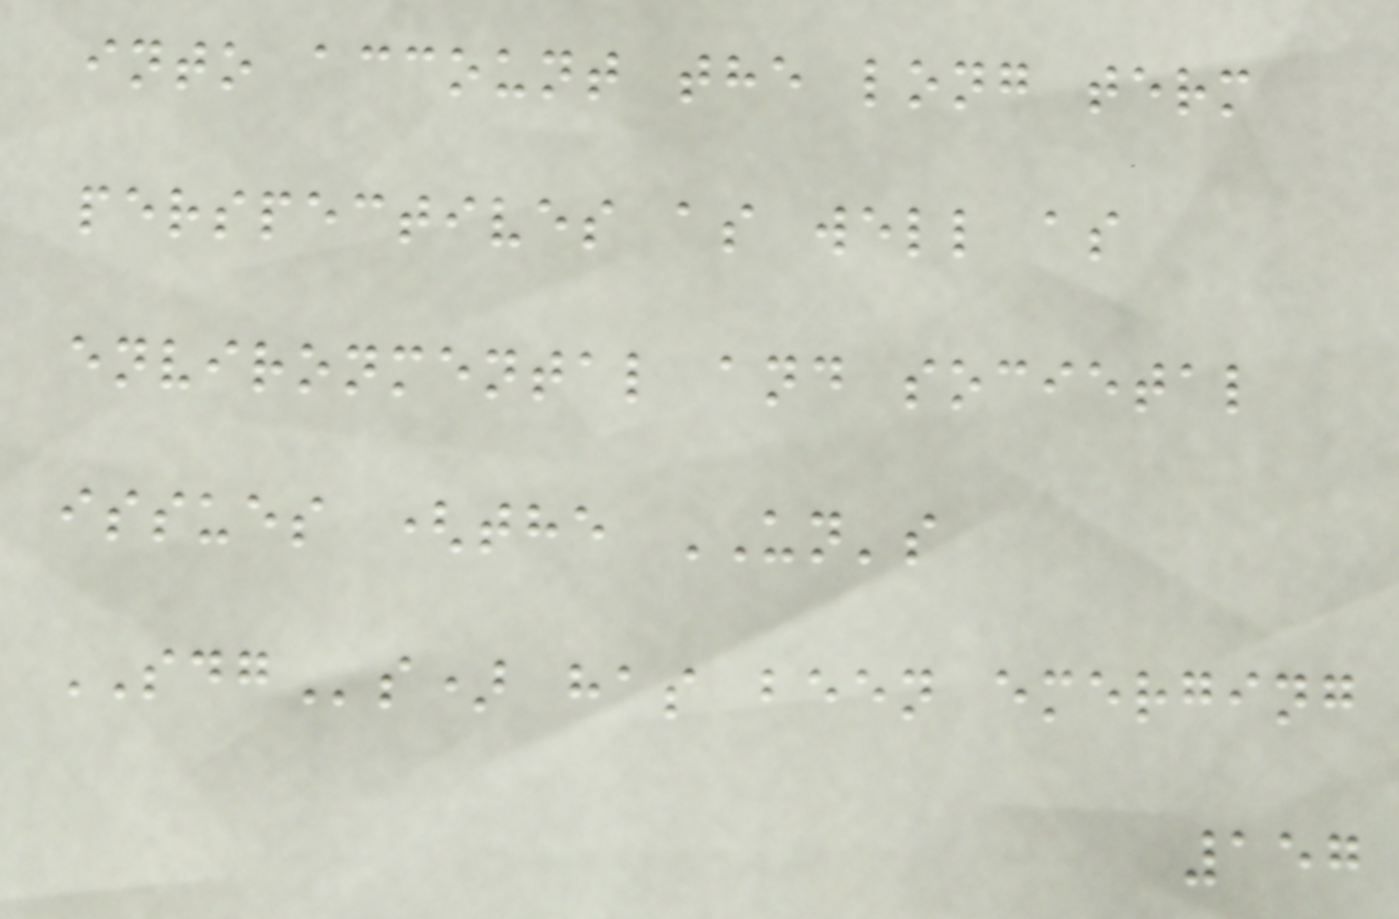into account the long term
perspectives as well as
environmental and societal
issues (the UN's
SDGs) has been emerging
157
